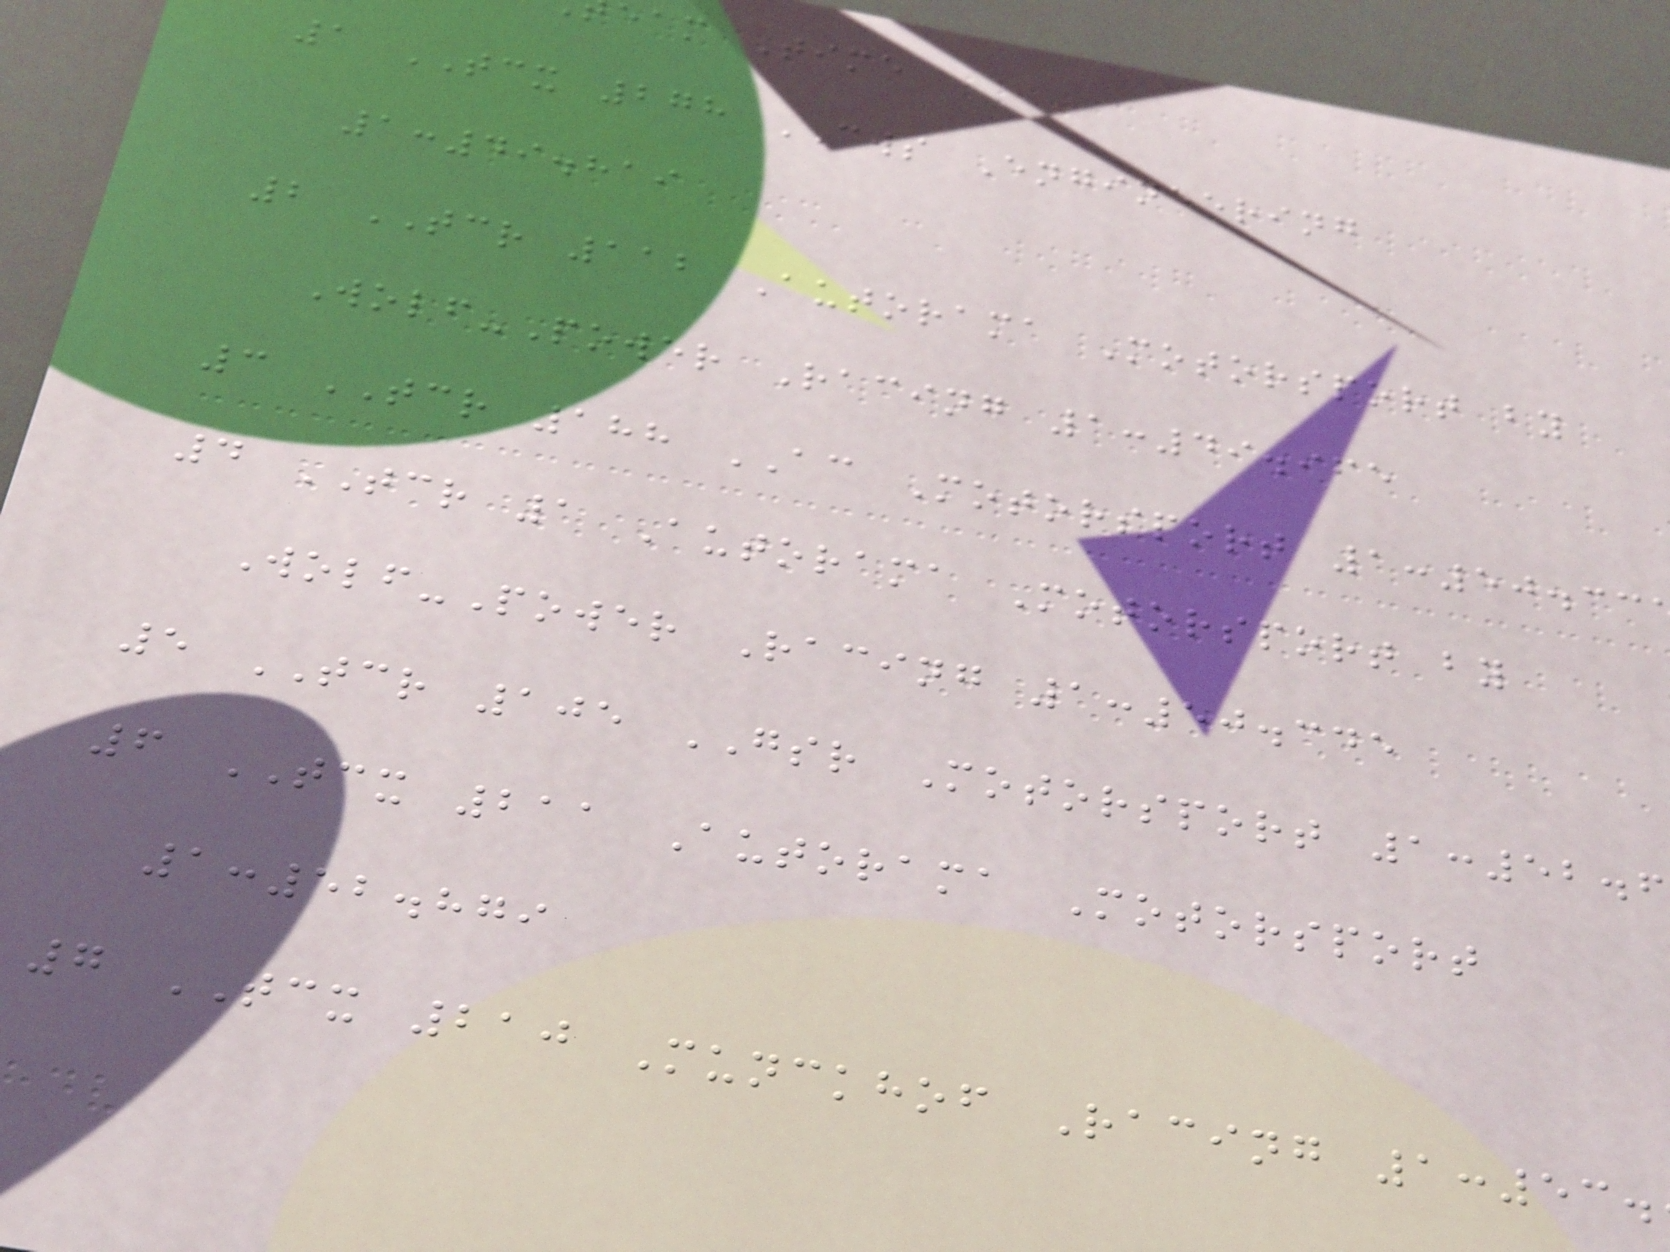eam Time
1 TCX 278 CWS Engineering
1:49.819
2 TCR 112 Autorama Motorsport by
Wolf-Power Racing 1:49.965
3 TCR 188 AC Motorsport 1:50.33
4 TCR 1 Autorama Motorsport by
Wolf-Power Racing 1:50.345
5 TCR 105 GSR Motorsport 1:52.6
6 TCX 211 Autorama Motorsport
1:52.879
7 TCX 210 Munckhof Racing 1:53.
